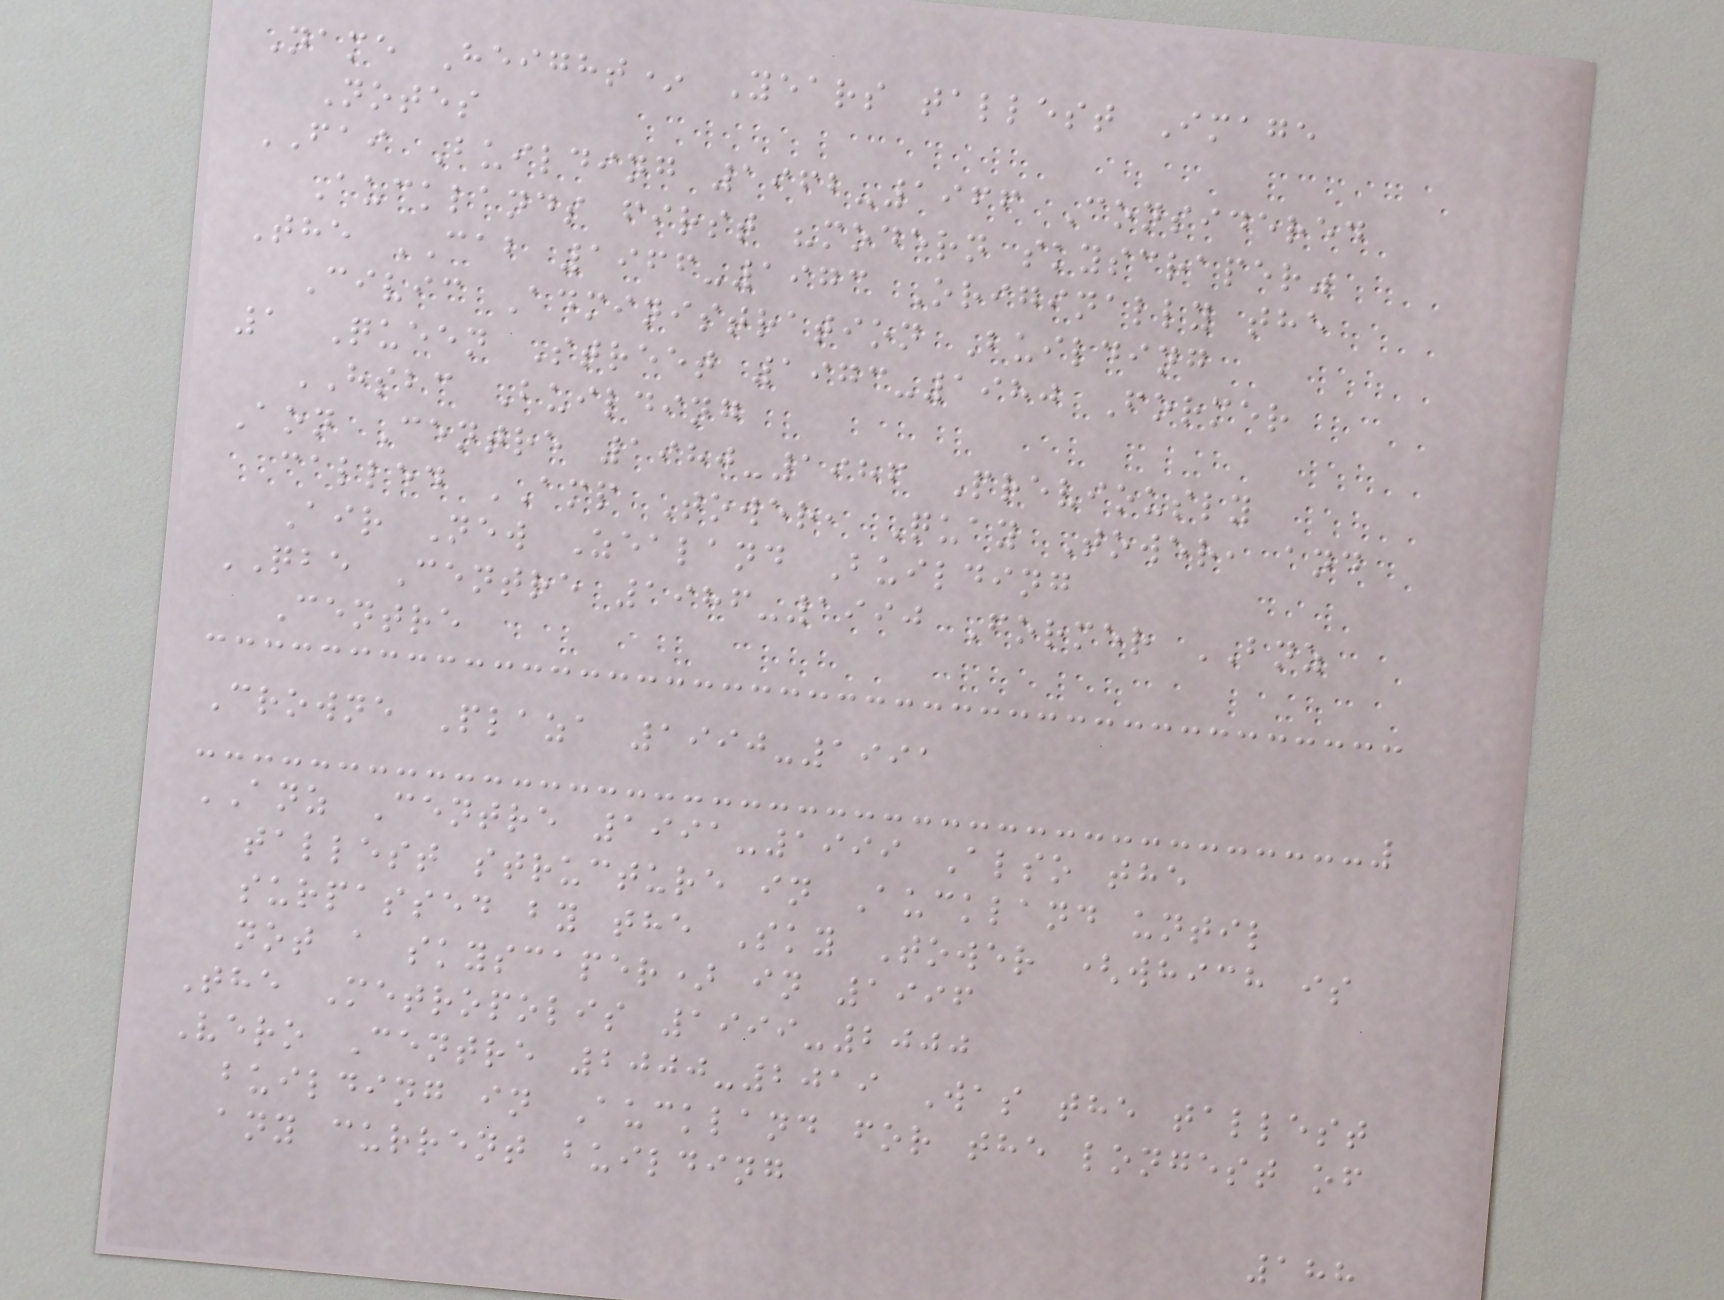Name Height* Years tallest Image
Notes
FAI Building 1962-1966 Considered
Aucklands first "modern skyscraper"
The CAB 1966-1973 Originally the
Civic Administration Building
1 Queen Street 1973-1980 Former
HSBC Building
Aon Centre 1980-1986 Previously
called AMP Tower, Quay Tower, and
Air New Zealand Building
QBE Centre 1986-1990 Former BNZ
Centre
Crowne Plaza 1990-1991
ANZ Centre 1991-1999 Also the
tallest structure in Auckland until
surpassed by the Sky Tower (which is
not a skyscaper) in 1996
The Metropolis 1999-2000
Vero Centre 2000-2019 Was the tallest
building in Auckland for the longest of
any current building
188
